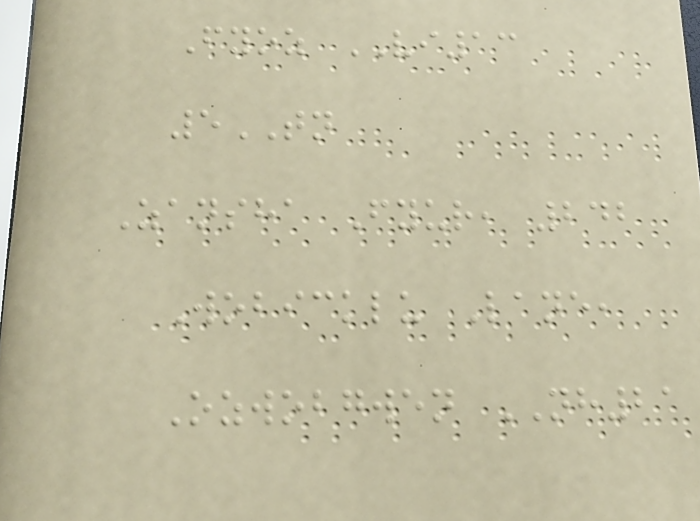Fyoz VI13
5TN
Zansha Fyur, 242
Wobicklu Lane,
Ozwobgwen NH21
